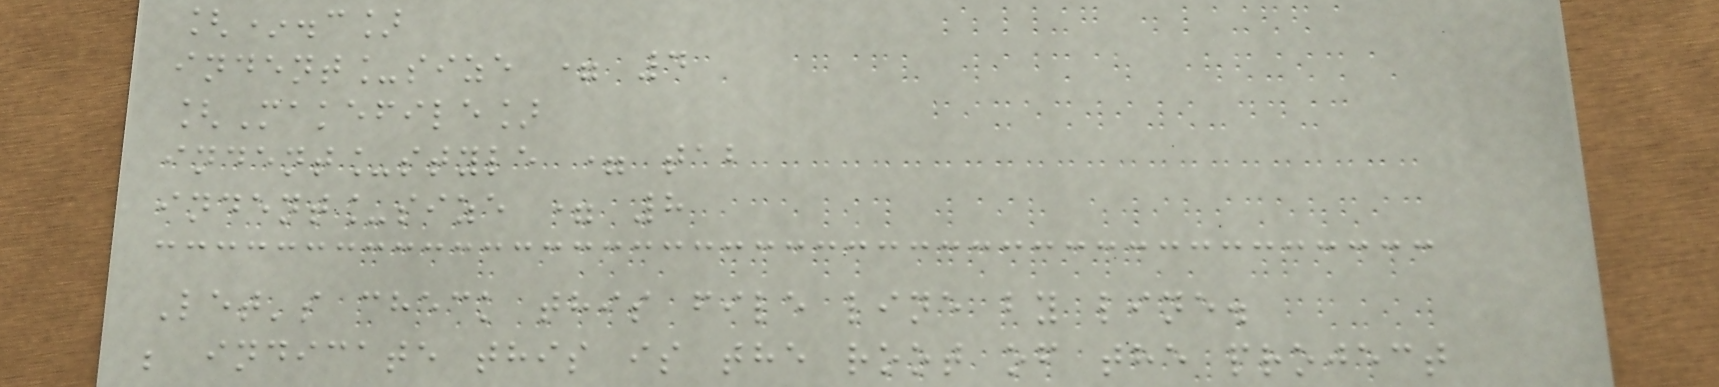[*.c]
indent_size = 4
[Makefile]
indent_style = tab
indent_size = 8
Let's check this file line by line.
; indicate this is the root of the project
